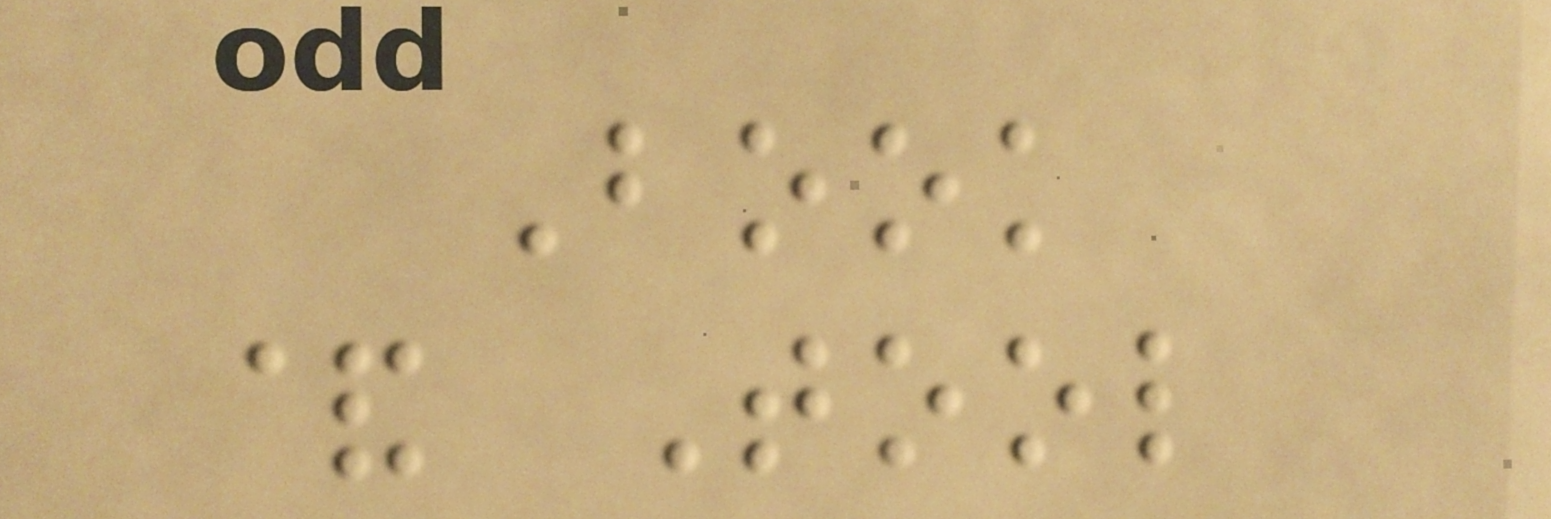Book
& Tool
